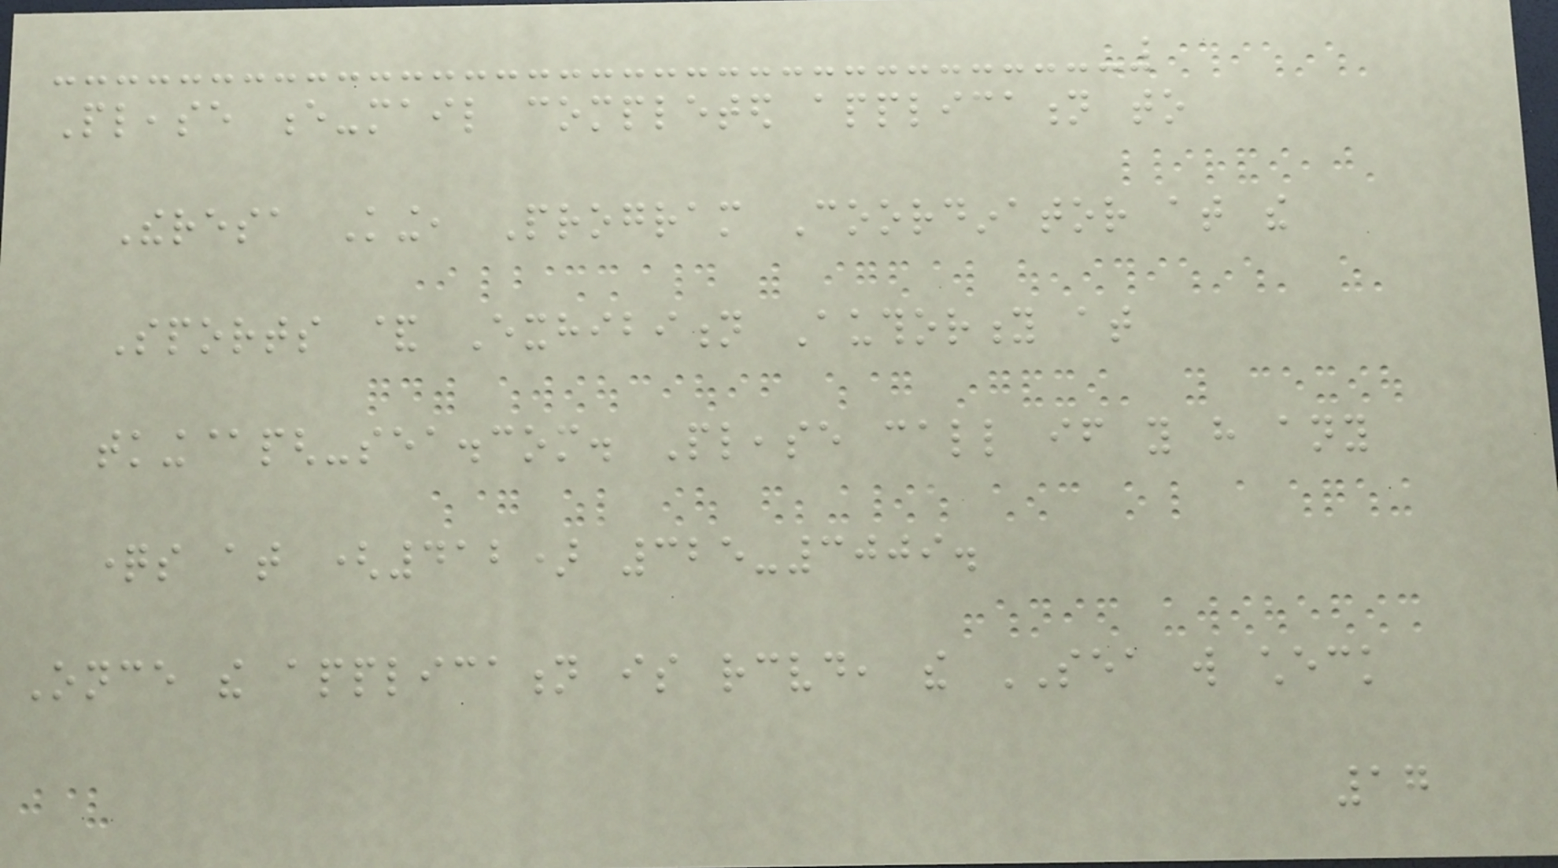Please e-mail completed application to
Theresa King, Program Coordinator at the
Sports & Exhibition Authority at
tking@pgh-sea.com. Please call if you have any
questions at (412) 325-3009.
Once the application is received, the SEA will check
17
